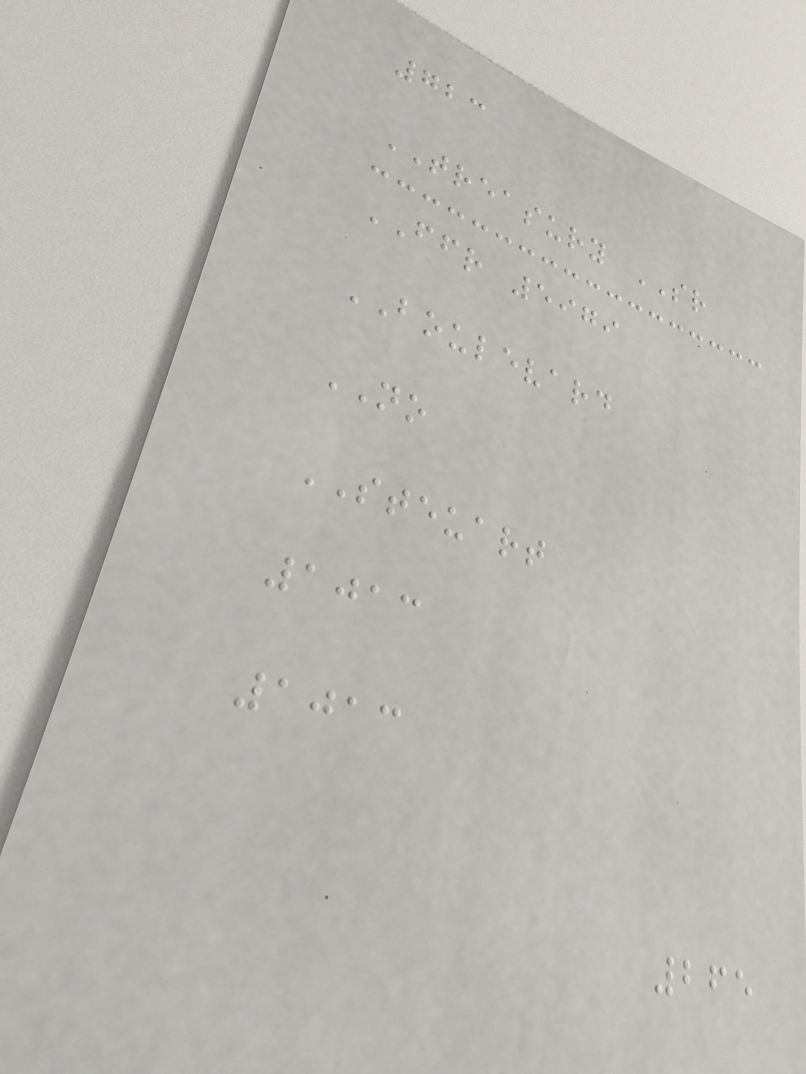723
TREASURY SR
FFR 5979
BOULEVARD
NO
STEUART
1013
1013
265
